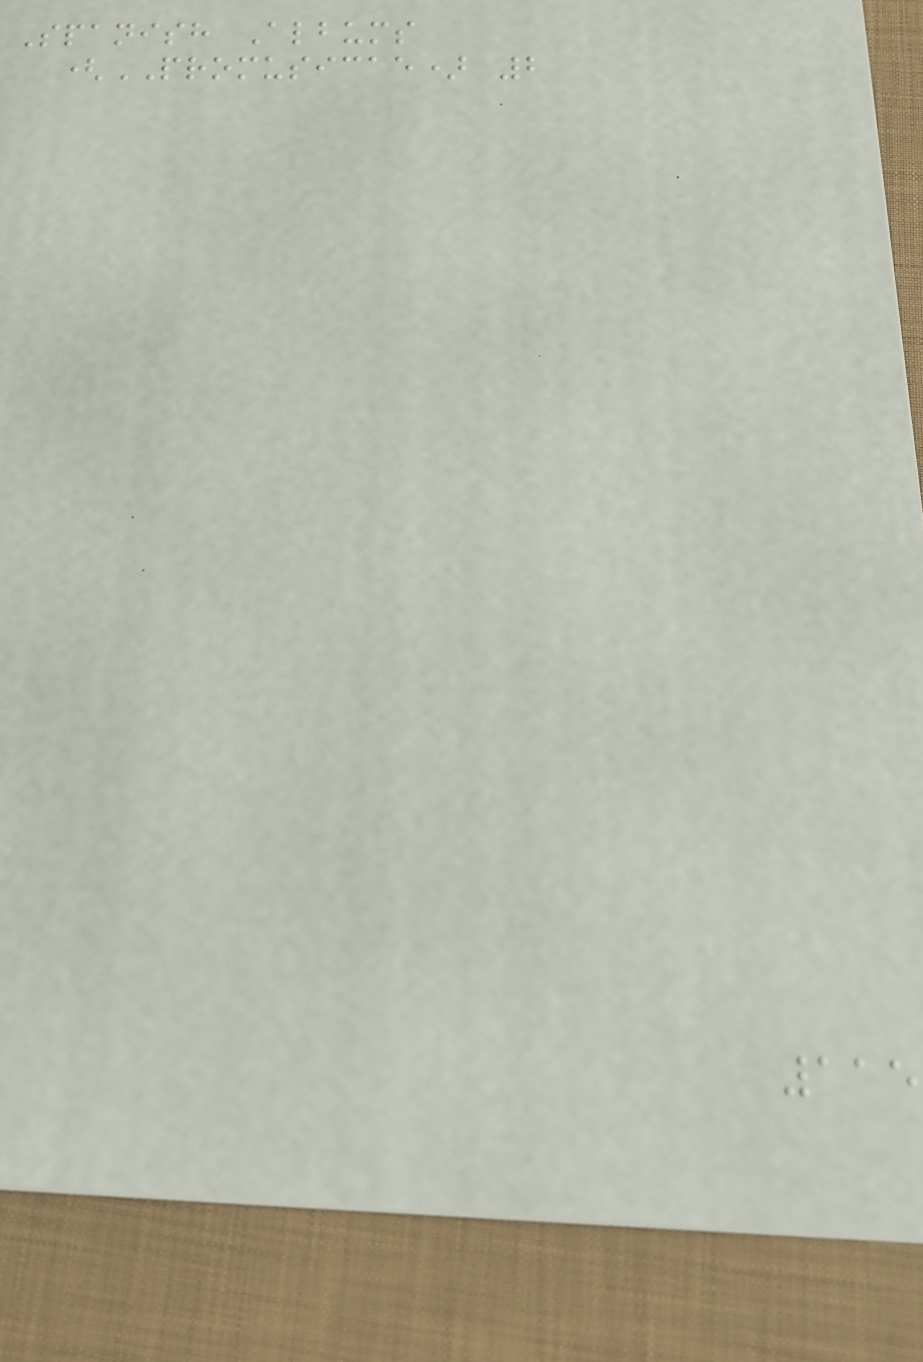Spanish Albums
(PROMUSICAE) 2
115
